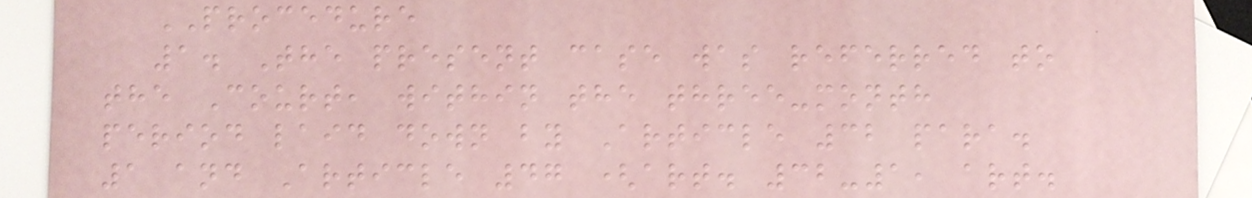PROCEDURE
1. The present case was referred to
the Court, within the three-month
period laid down by Article 32 para.
1 and Article 47 (art. 32-1, art.
